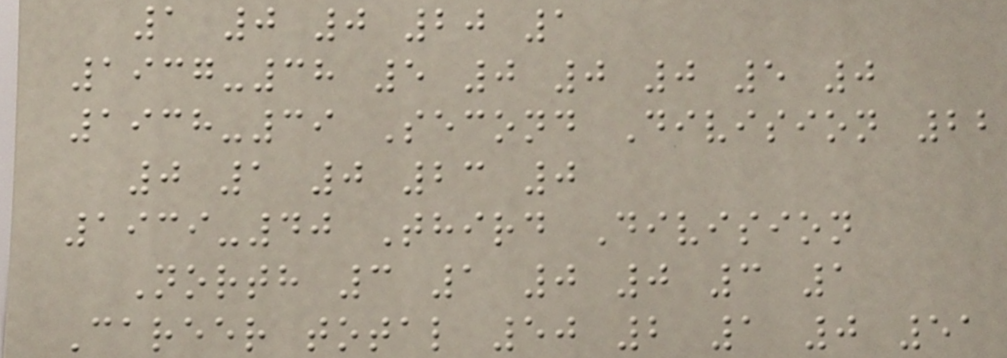1 0 0 20 1
1937-38 5 0 0 0 5 0
1938-39 Second Division 22
0 1 0 23 0
1939-40 Third Division
North 3 1 0 0 3 1
Career total 50 2 1 0 51
